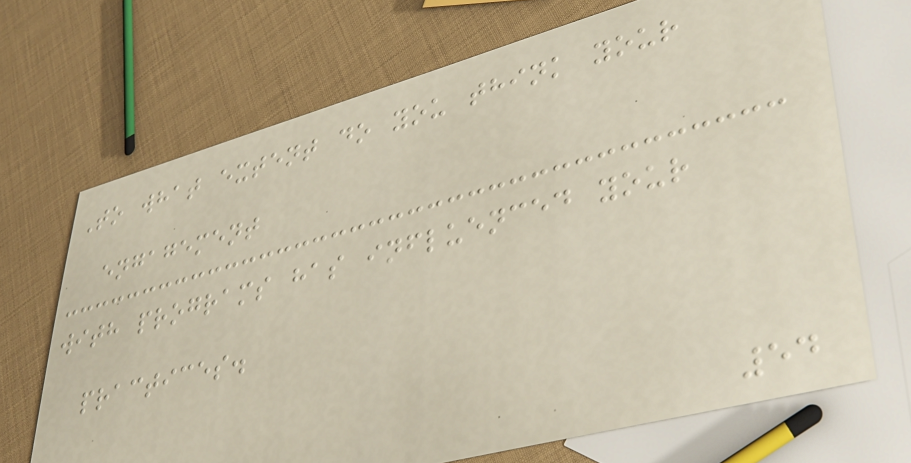To what extent do you think your
engagement
with programs has influenced your
practices.
54
